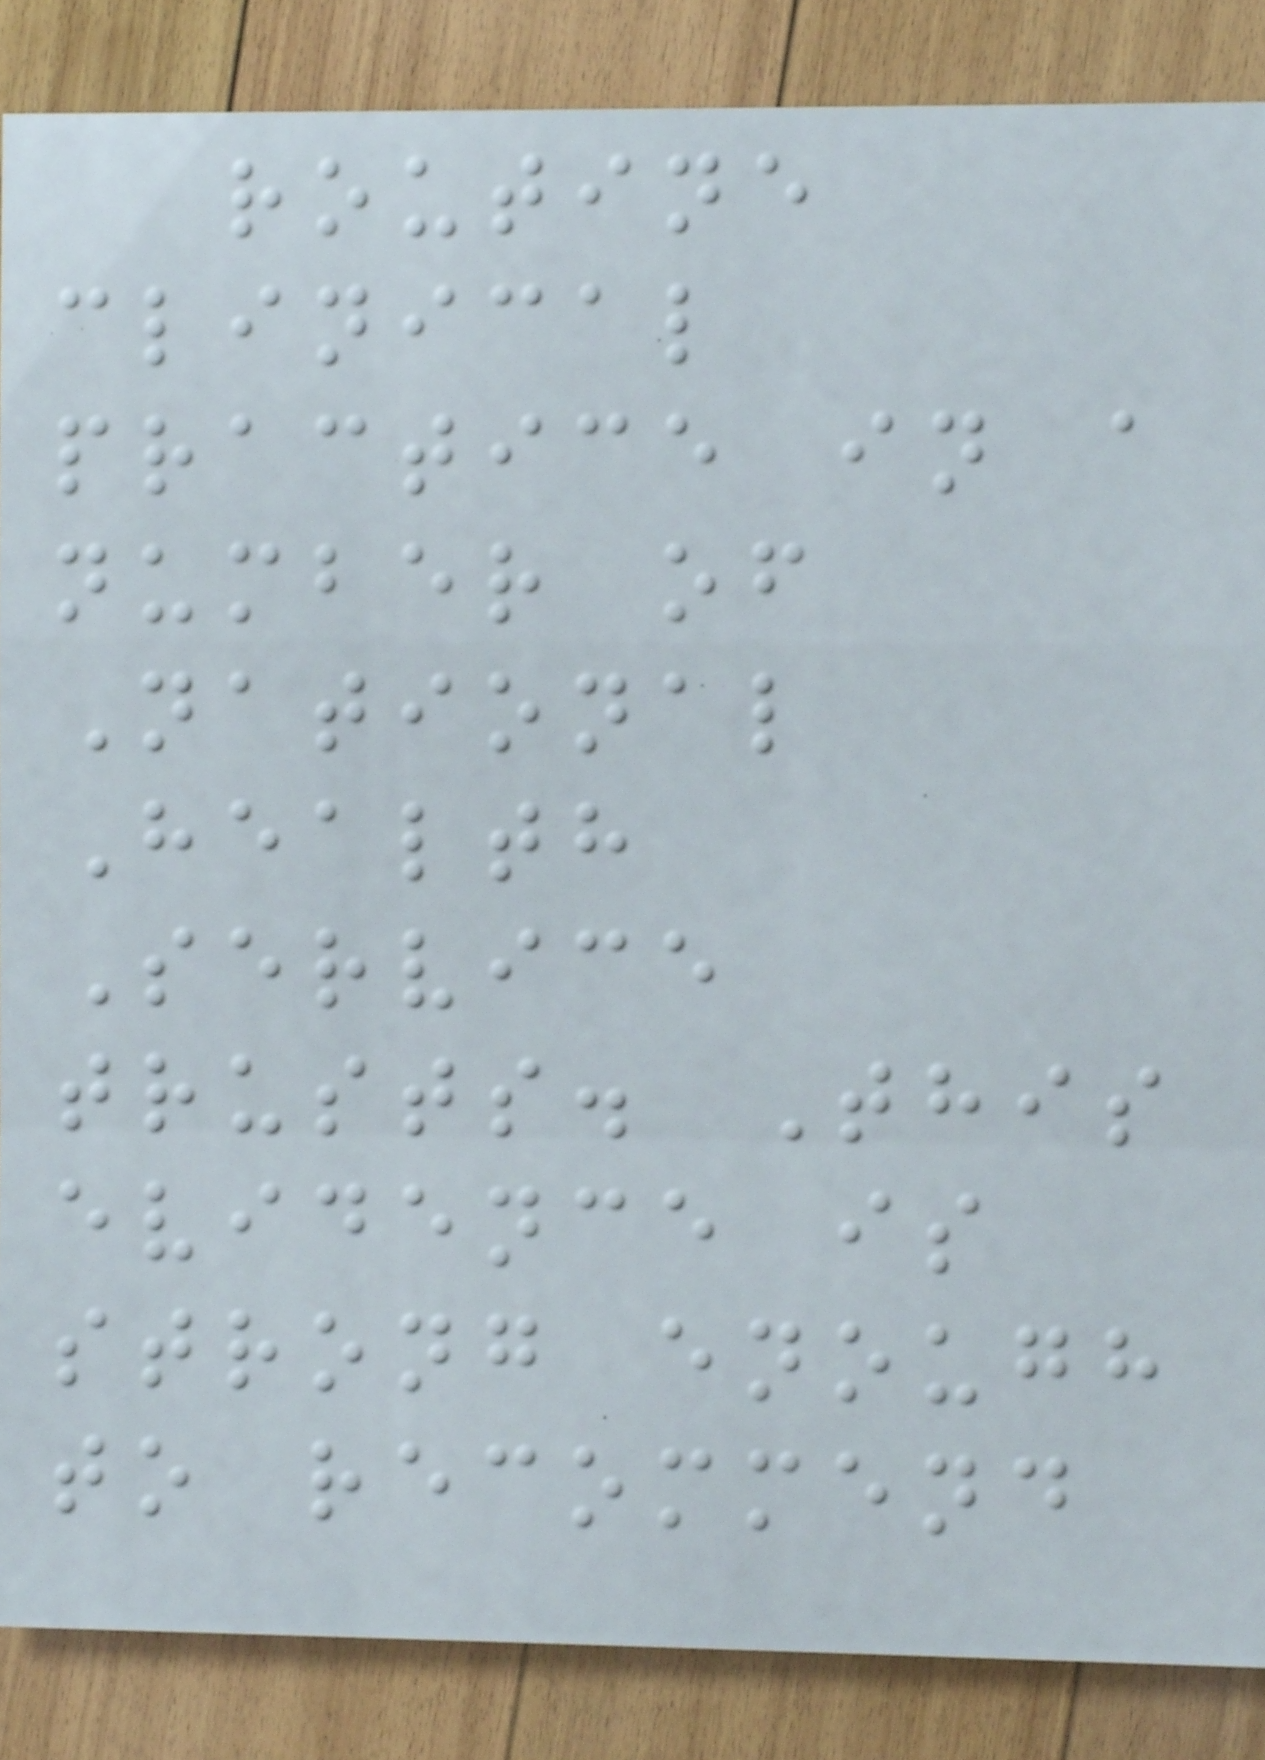routine
clinical
practice in a
number of
National
Health
Service
trusts. This
evidence is
strong enough
to recommend
